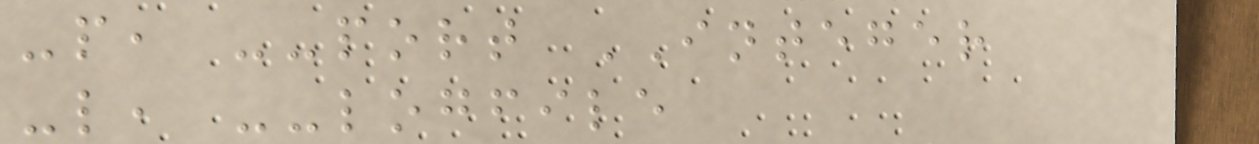-p, --port INTEGER
-l, --logfile
